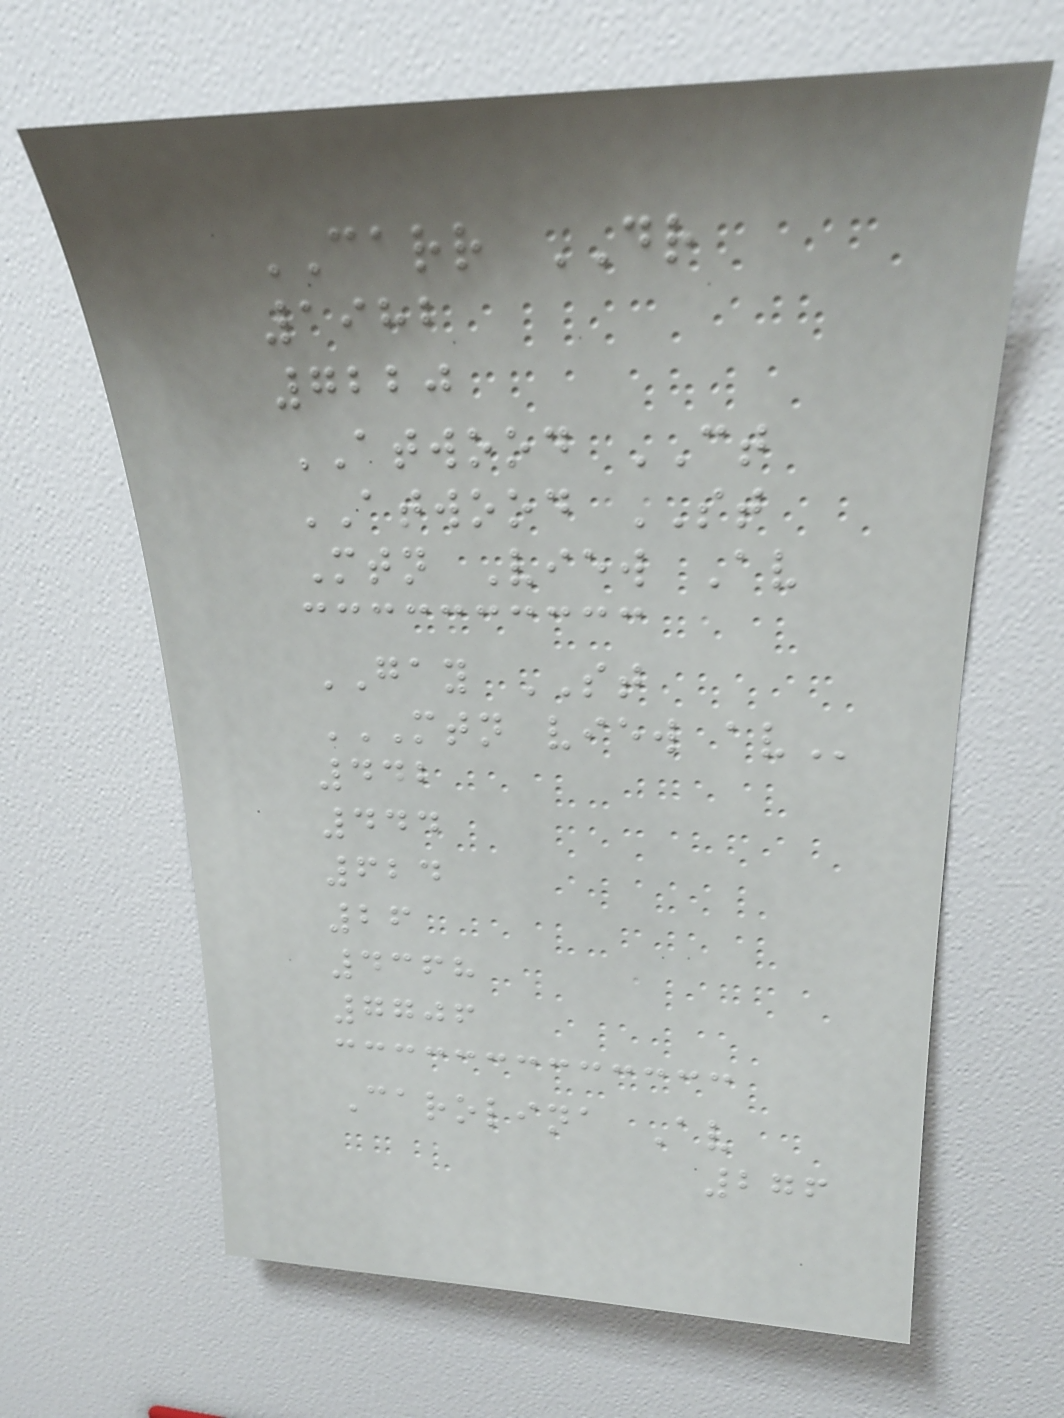CARR DR
1982
7220
ATWOOD CT
ATWOOD ST
Mtn View Av
GAY ST
MTN VIEW AV
442
444
624
26
4368
7706
Carolina Av
276
